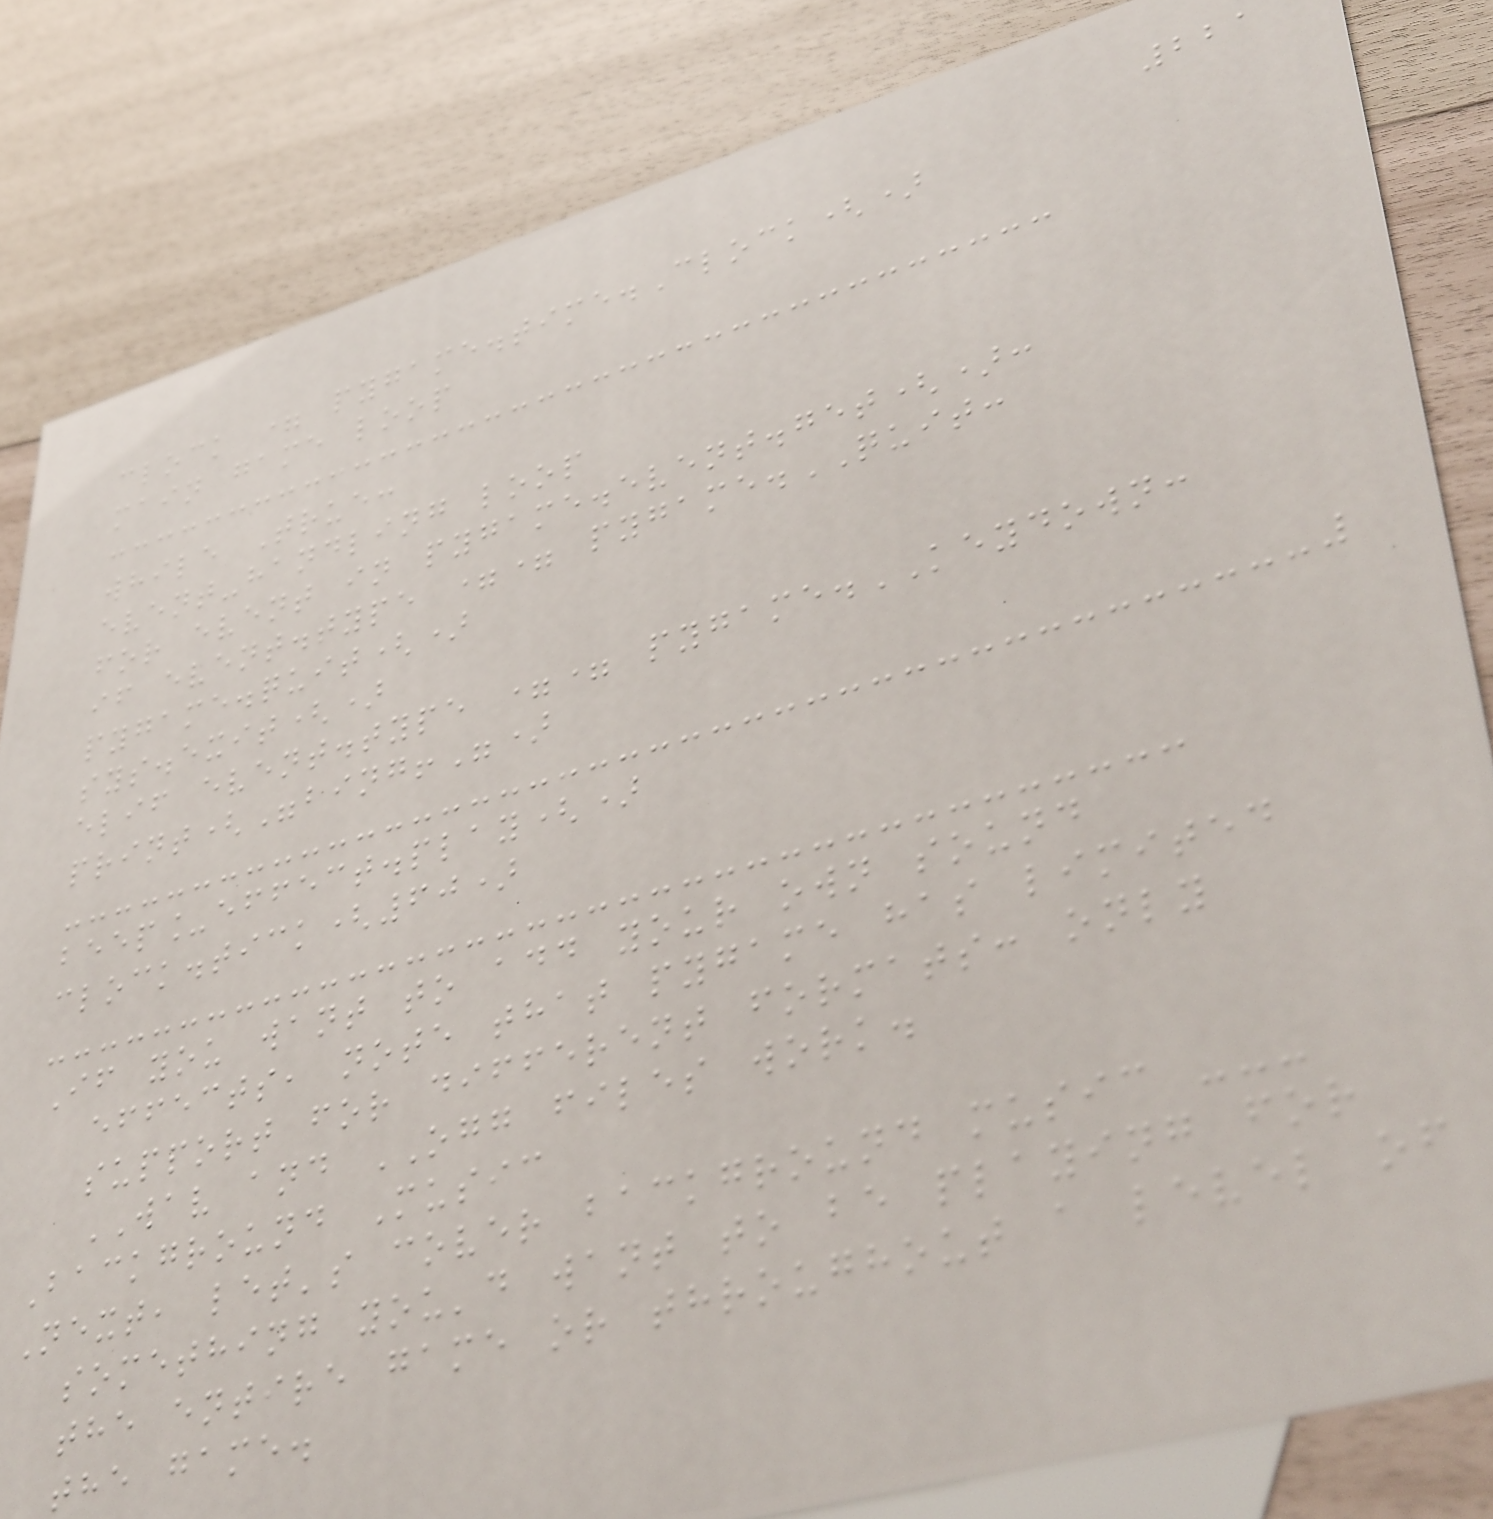221
clock = pygame.time.Clock()
main game loop
while True:
event-handling loop
for event in pygame.event.get():
if event.type == pygame.QUIT:
pygame.quit()
sys.exit()
elif event.type == pygame.KEYDOWN:
print("bing!")
beep_effect.play()
clock.tick(60)
If you want to add your own sound
effects, note that pygame has limited
support for different formats: only
WAV and OGG files work.
Background Music
Next, let's cover background music ---
something you'd want to be playing for
the entire game or throughout a level of
the game.
